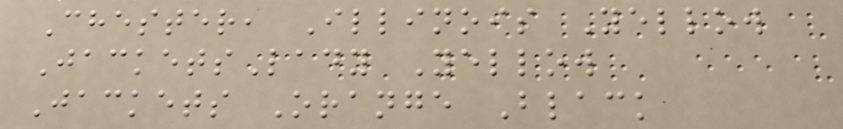Chester, Illinois Yellow
JacketsLady Yellow
Jackets Orange Black
